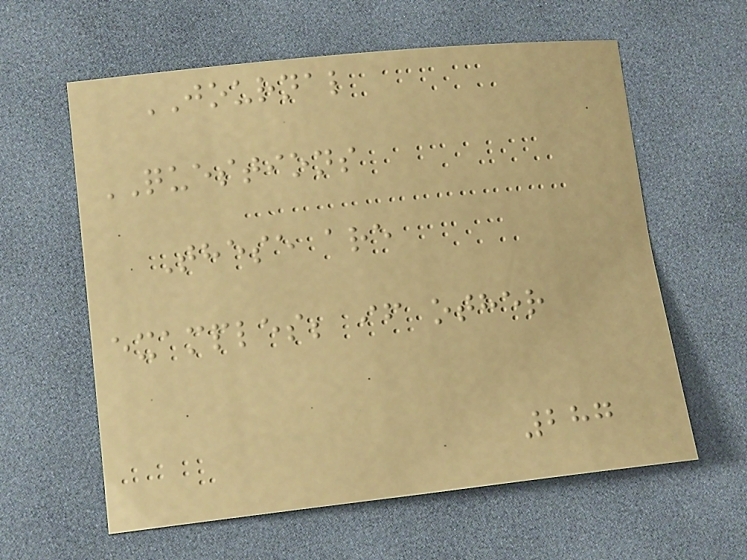JOURNAL
QUESTIONS
These are
examples; if other
287
